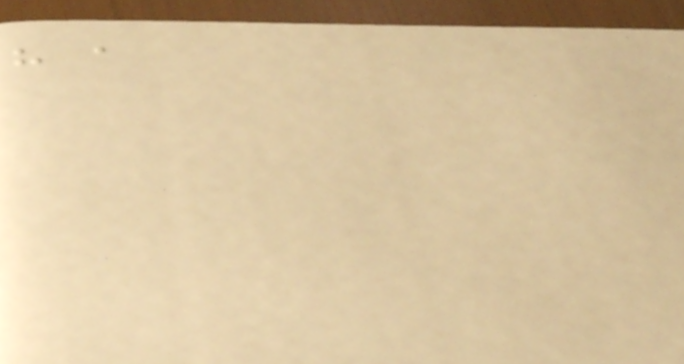have a
